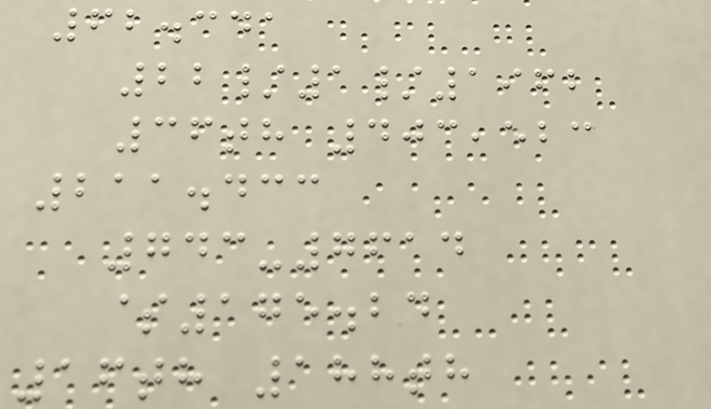62.341
22/1/1962
36th 403,523
211.433
743-7614
$175.24
16th 188th
